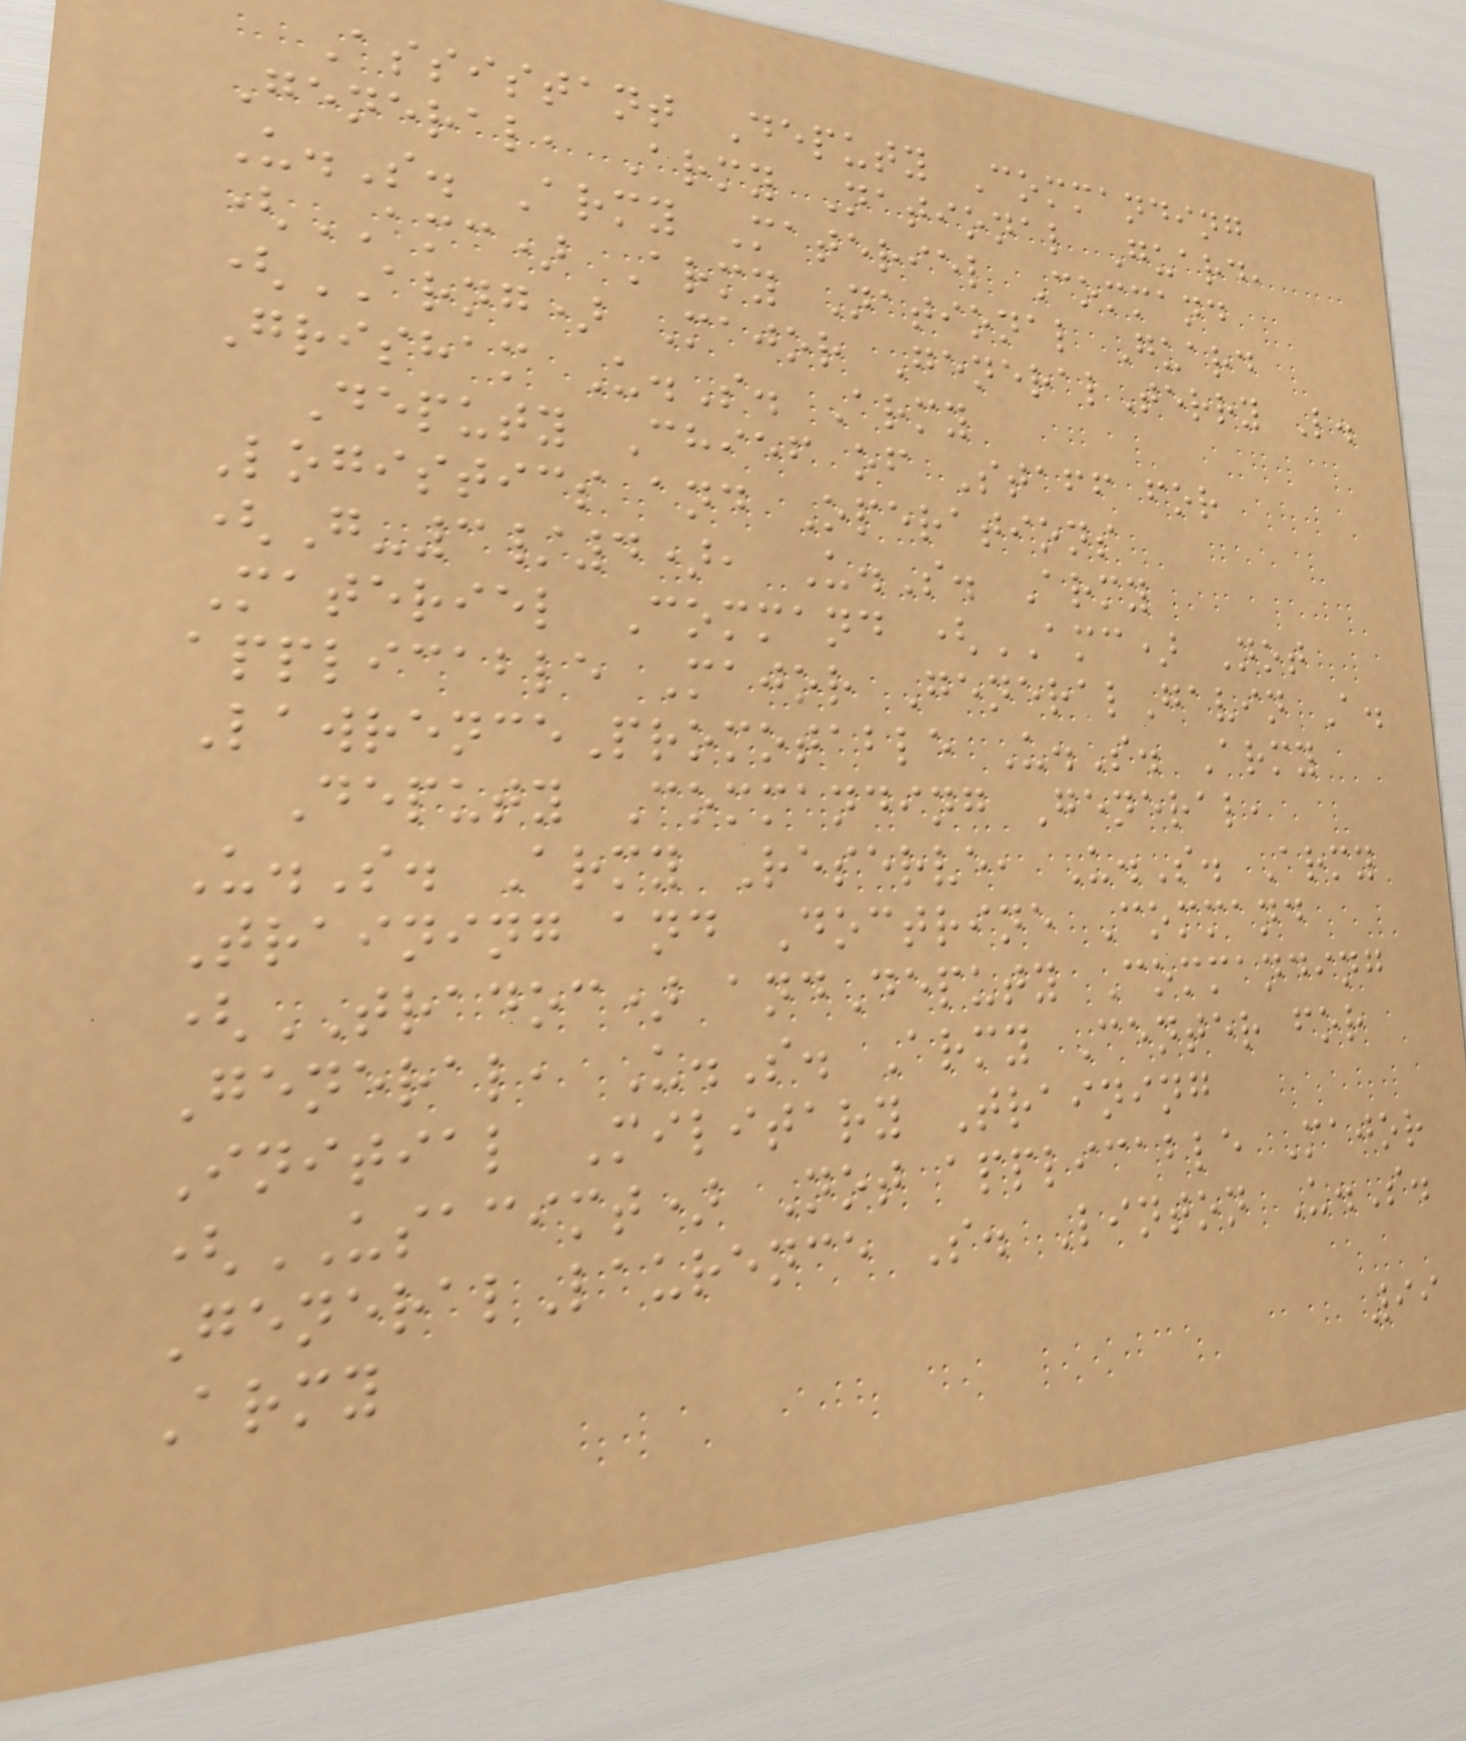Assistant Deputy Commanding
General, Army National Guard,
U.S. Army Materiel Command
(AMC) Army National Guard
(ARNG) Major GeneralTerry L.
Grisham U.S. Army
Deputy Chief of Staff for
Logistics and Operations
(G-3/4), U.S. Army
Materiel Command (AMC) Not
applicable Major GeneralGavin A.
LawrencePromotable U.S. Army
Deputy Commanding General,
U.S. Army Reserve, U.S. Army
Training and Doctrine Command
(TRADOC) andDeputy Commanding
General, U.S. Army Center for
Initial Military Training
(USACIMT) Not applicable Major
GeneralLaurence S. Linton U.S.
Army
99
